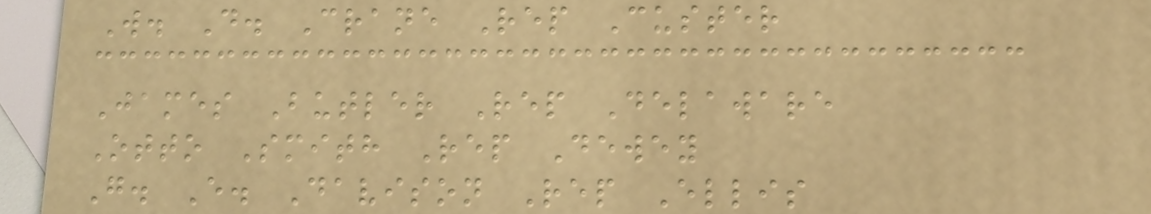W. D. Crane Rep Custer
James Butler Rep Delaware
Otto Smith Rep Dewey
G. E. Davison Rep Ellis
